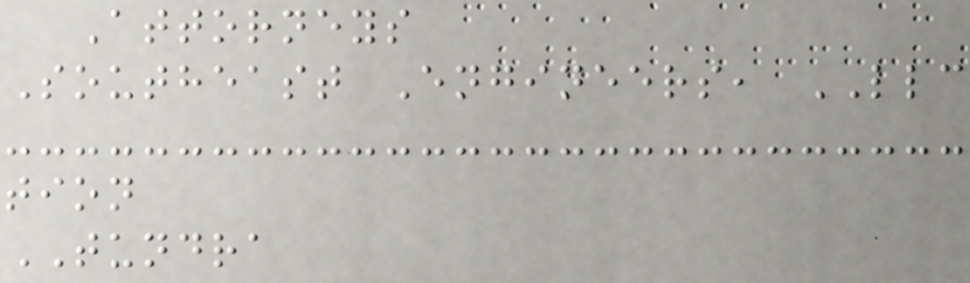Attorneys
Southeast Engineers, LLC
tion
TUNDRA
